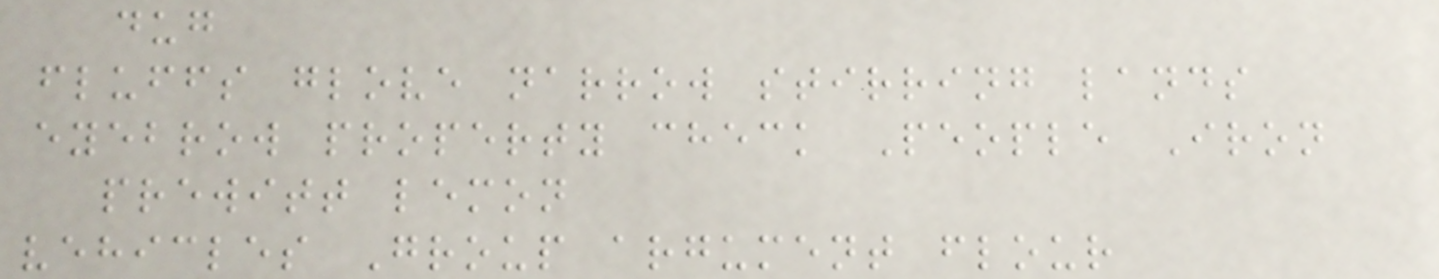dug
fluffs glove narrow stirring lands
eyebrow property check People Iron
prewitt lemon
vehicles Group argument flour
